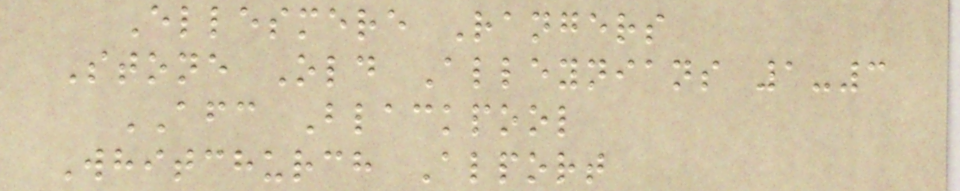Ellesmere Rangers
Stone Old Alleynians 1-3
AFC Blackpool
Whitchurch Alport
